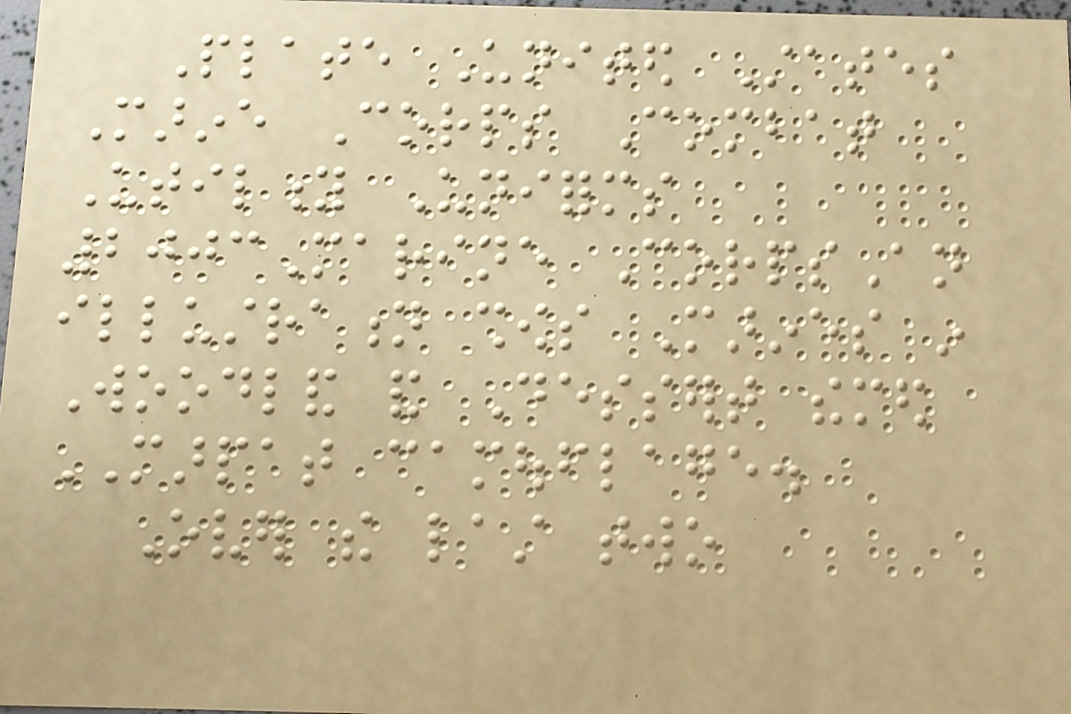Plate United States
Marine Corps Combat
Utility Uniforms
2003Marine CorpsAn
illustration shows Marines in
Woodland and Dessert themed
MARPAT camouflage.
Over the last two
